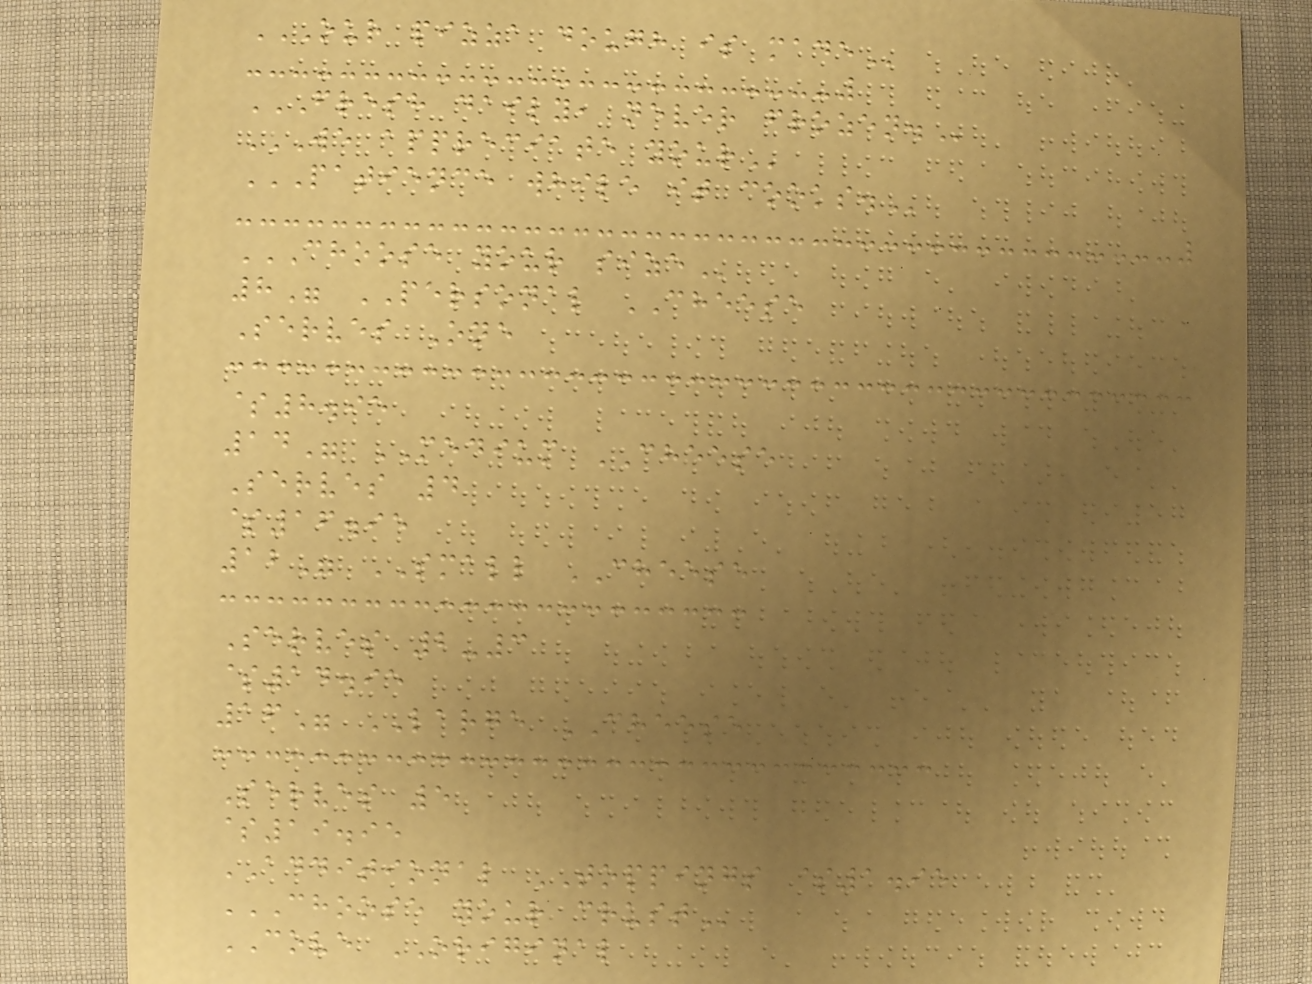OUR PIZZA DOUGH IS MADE
FRESH DAILY, NEVER FROZEN.
WE APPRECIATE YOUR
PATIENCE WHILE IT COOKS.
CHOOSE YOUR SIZE
8" PERSONAL CHEESE
Serves One
$8.95
14" MEDIUM CHEESE
Serves 4
$16.95
12" SMALL CHEESE
Serves 2-3
$14.95
16" LARGE CHEESE
Serves 5
$19.95
ADDITIONAL TOPPINGS $1.95
CHOOSE YOUR CRUST
COVE ORIGINAL
